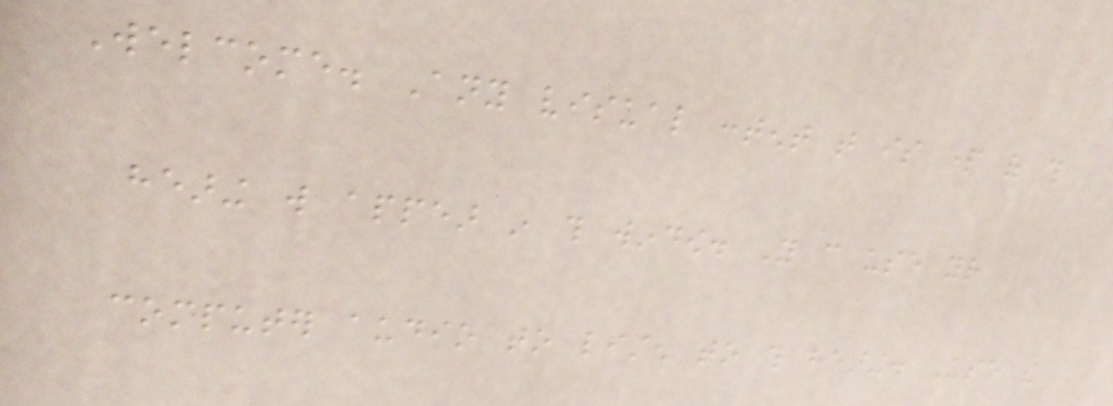Welcome. Any visual content that is part of this
hearing will appear in this window. You can use your
computer audio to listen to this hearing. Use the
